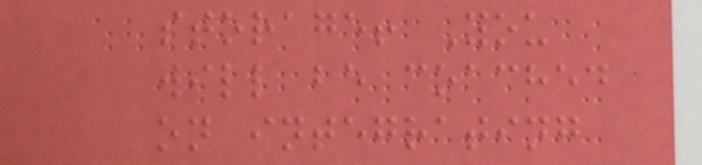storage! You
will be coached
on integrating
